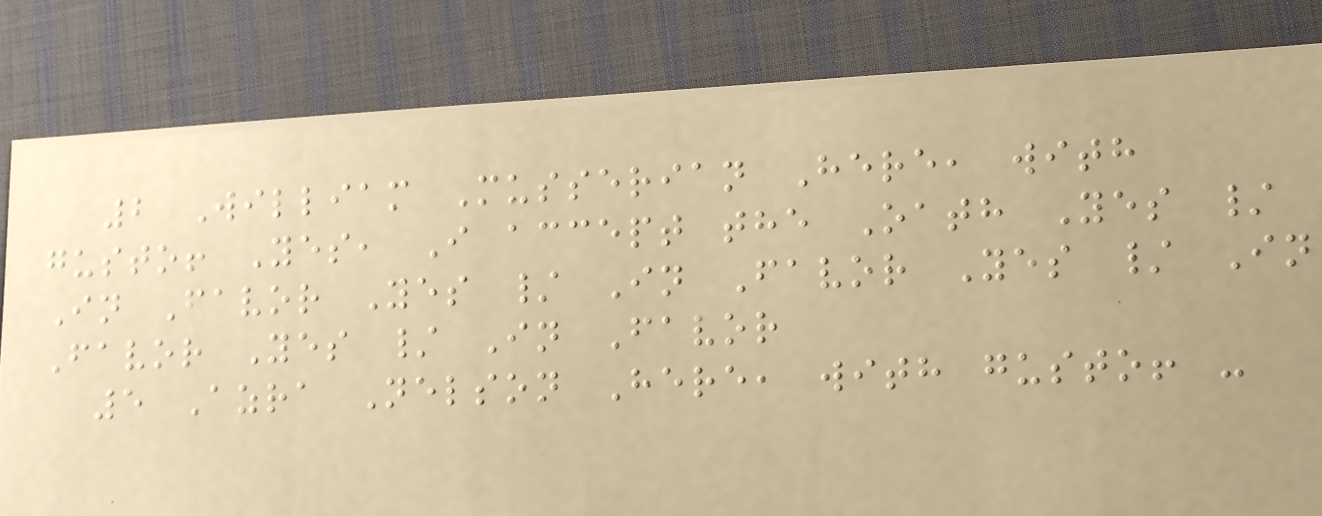2 William Musserian Here, with
gusto! Yes, I accept the Oath Yes /
In Favor Yes / In Favor Yes / In
Favor Yes / In Favor
5 Azra Nelson Here, with gusto! -
